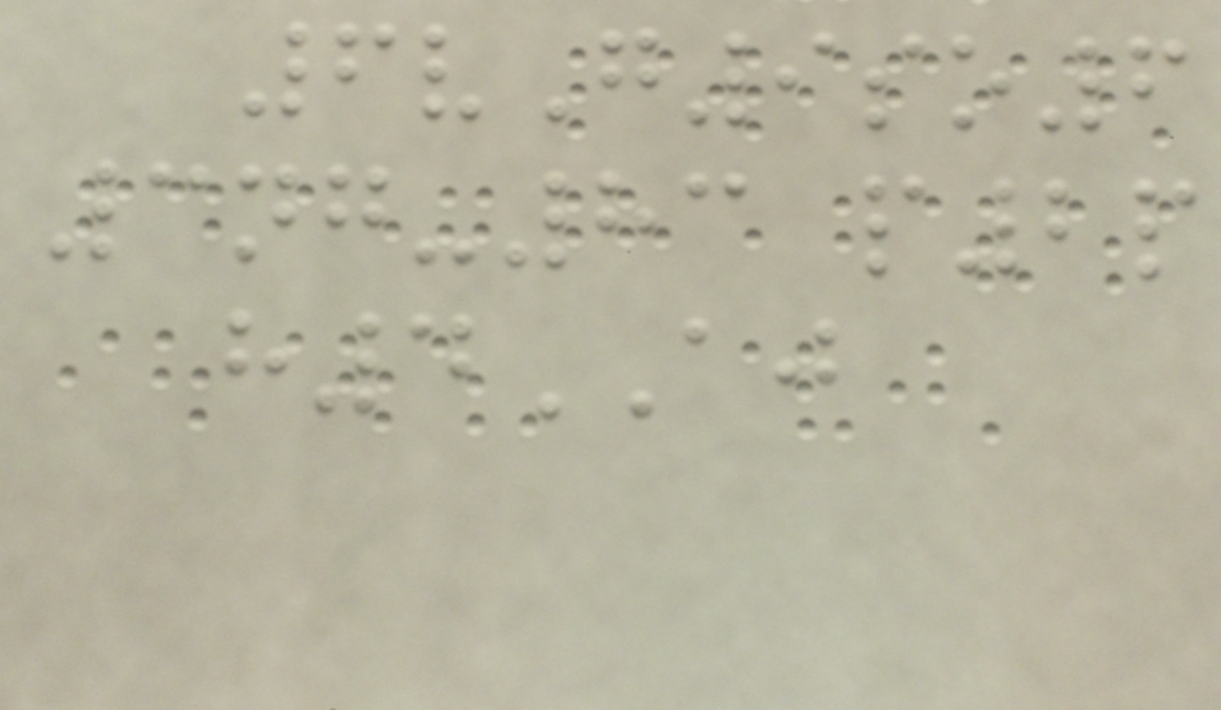6vG9so6
3ng-83 p2p
h4AJ
